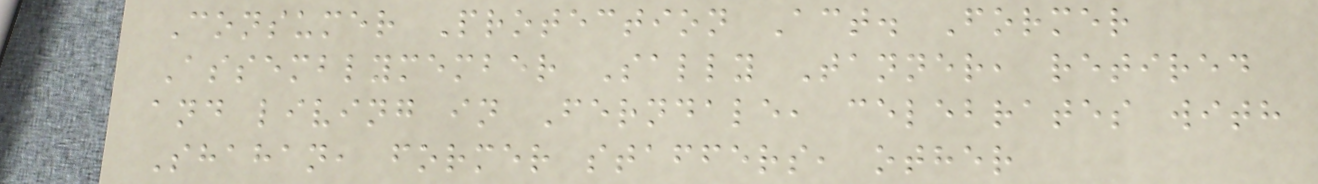Consumer Protection Act. Former
Assemblymember Sally Tanner, retired
and living in Ferndale, celebrates with
Shahan, former staffers, other
